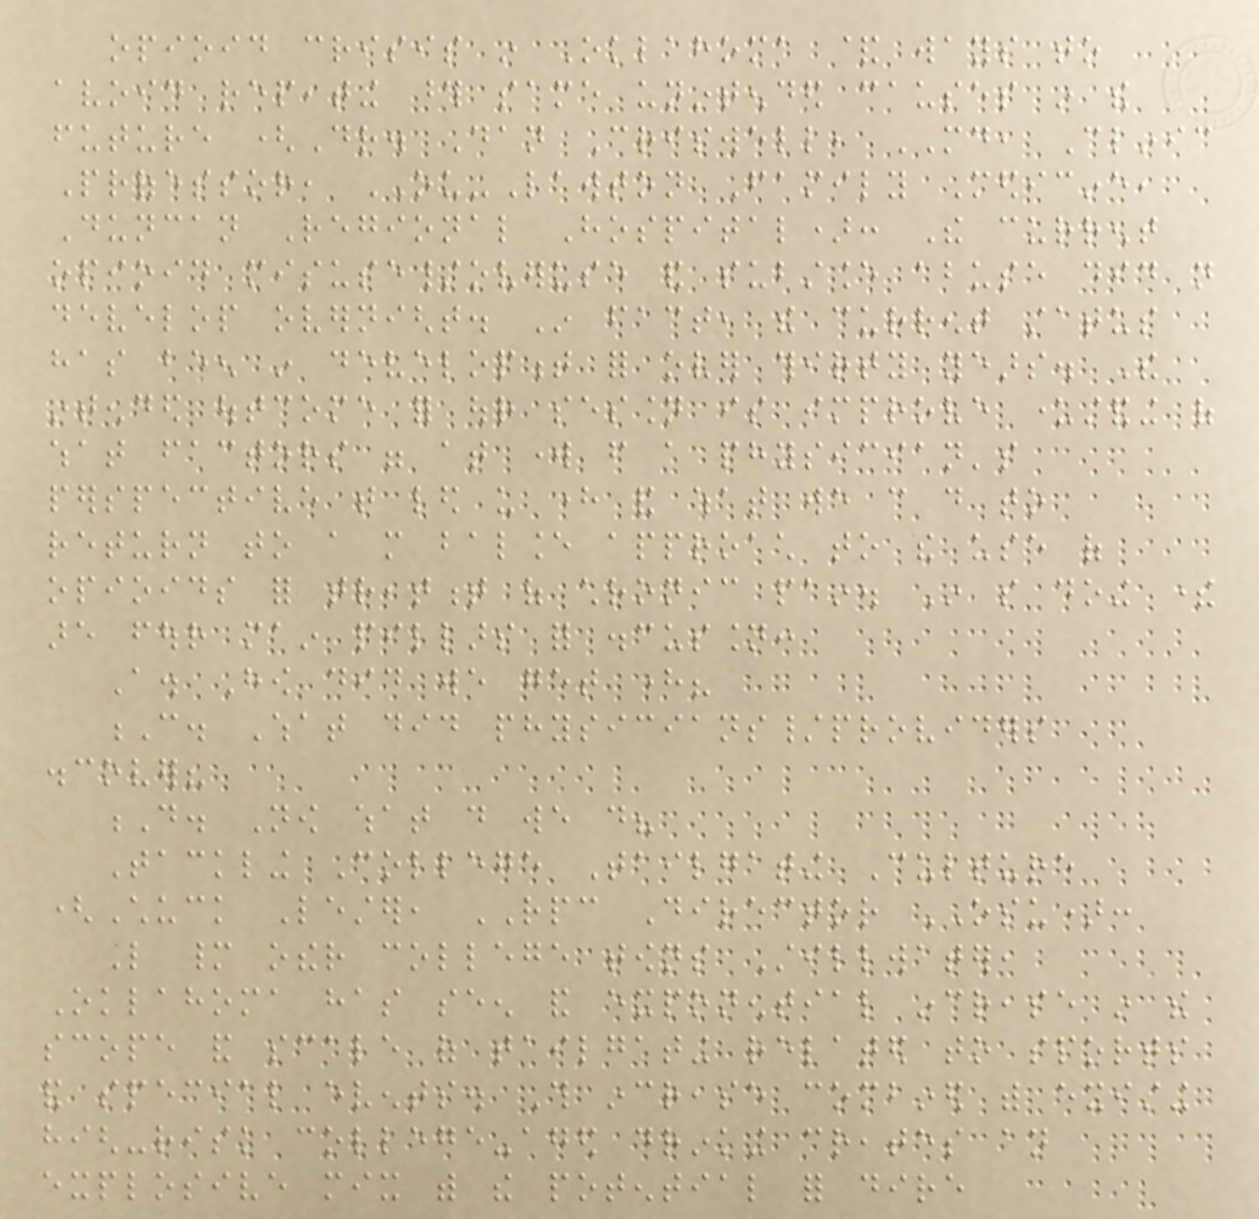opioid crisis in Oklahoma & ways to
avoid repeating those same unintended causes in the
future (Dr. Dan Criswell, MD, Clinic
Professor, OU-Lawton Family Medicine,
Duncan Regional Hospital): The current
opioid misuse/overuse and substance abuse did not
develop overnight. In fact, the current status
has been in development for over thirty years. The
intended outcome for our session is improve understanding of
what factors were at work from a physician's
perspective that led us here and what we can do to
return to a more balance approach to the use of
opioids for treatment of chronic pain. In so doing there
are four main pillars for discussion:
A. How did we get here?
C. What did physicians/providers
discover?
D. Now what do we do?
Tackling College Tailgating Culture
(Chuck Lester, RPC Director OSU):
Like many other college towns Stillwater,
Oklahoma has seen and exponential increase in the
scope and scale of tailgating related to sports
and special events. This increase combined with existing
high-risk college-aged drinking creates an
explosive mix with the potential for dire
